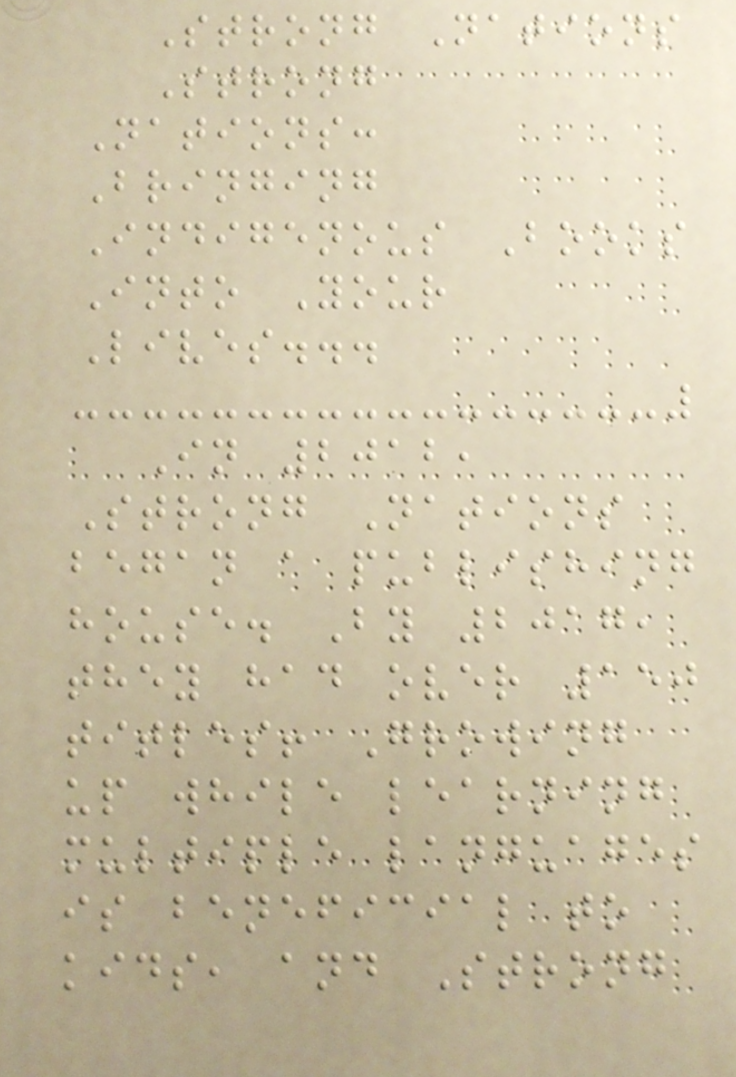Strong Nations
Strong
Nations:
Bringing
Indigenous Books
Into Your
Lives...
In 2012,
Strong Nations
began a publishing
house. By 2017,
they had over 150
titles! Growing
up while learning
multiple languages
is beneficial to
kids, and Strong
